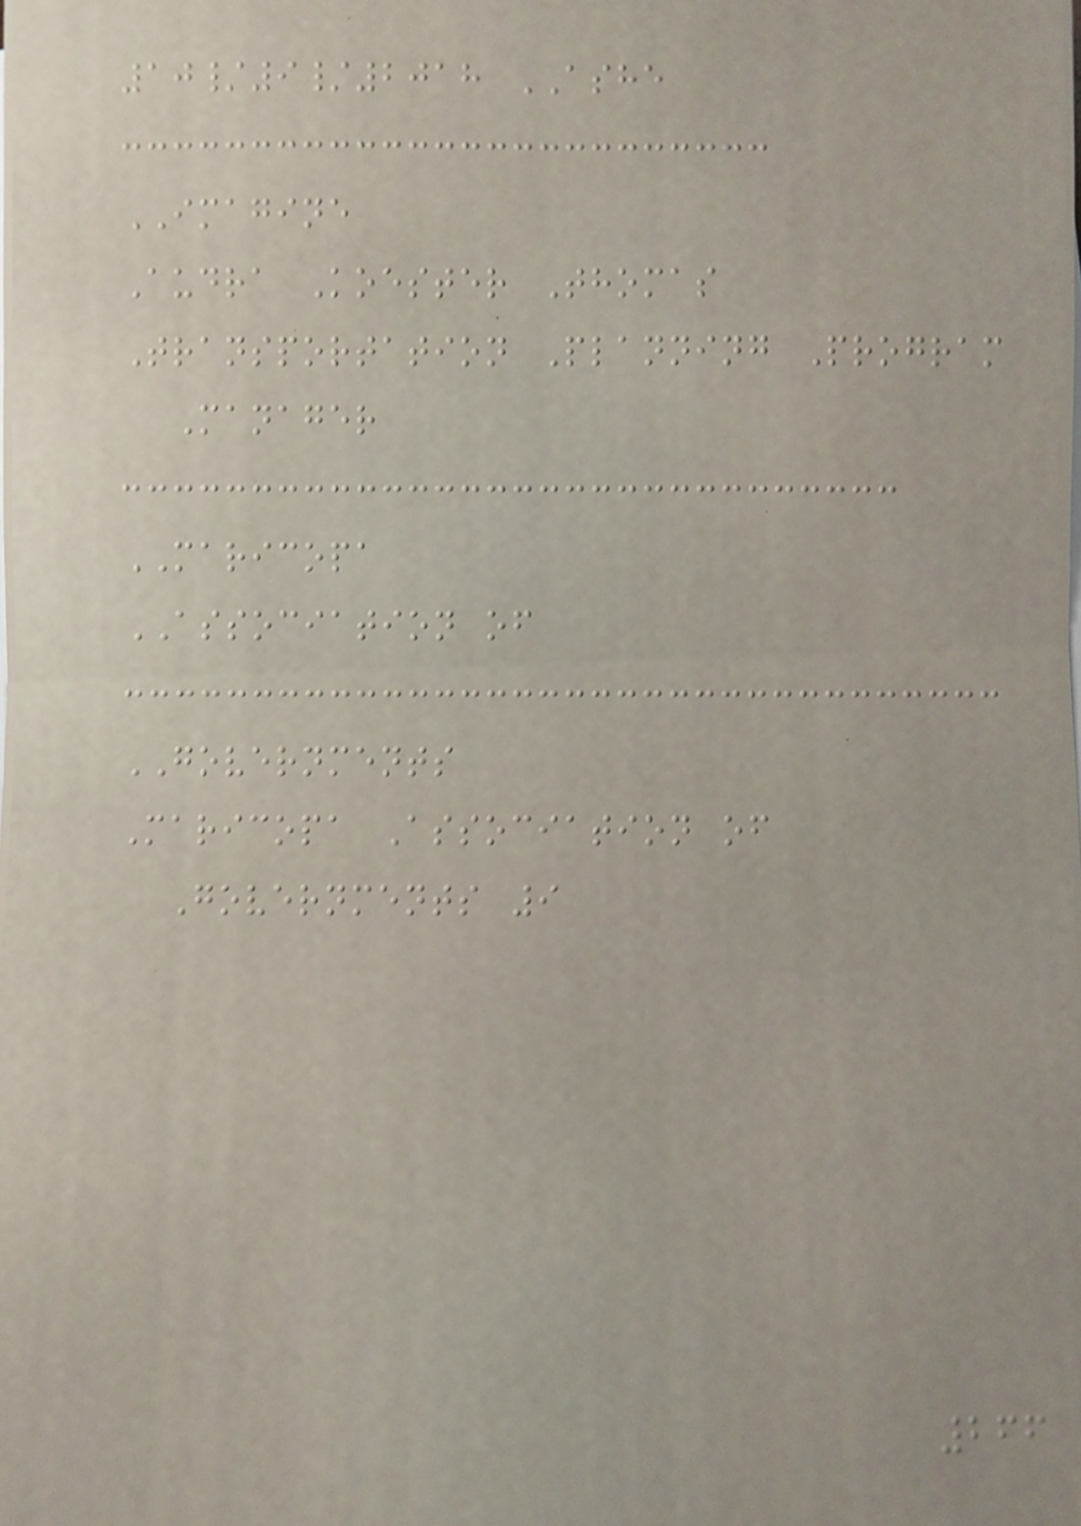10/9/2018 ASHE
IMAGINE
Audra Koester Thomas
Transportation Planning Program
Manager
MARICOPA
ASSOCIATION of
GOVERNMENTS
Maricopa Association of
Governments 9
266
